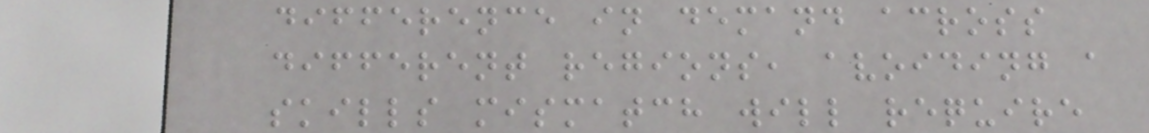difference in demand across
different regions, avoiding a
skills mismatch will require
